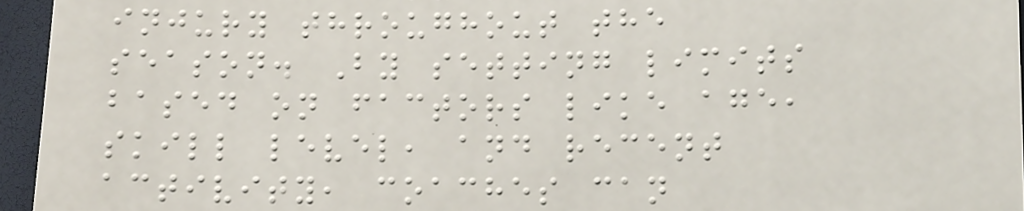injury throughout the
season. By setting limits
based on factors like age,
skill level, and recent
activity, coaches can
